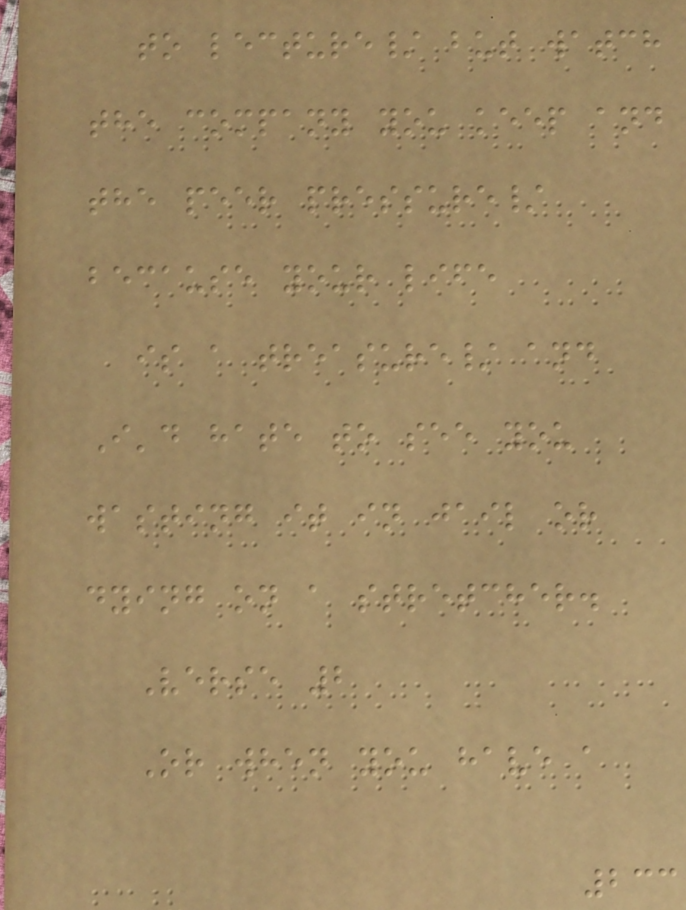to lecture/ but watch
the company you keep and
the peer pressure/
because your life
is a treasure/ and
I'd hate to see you
wasting it in jail or
dying on a stretcher.
Verse 2
Or when you have a
233
